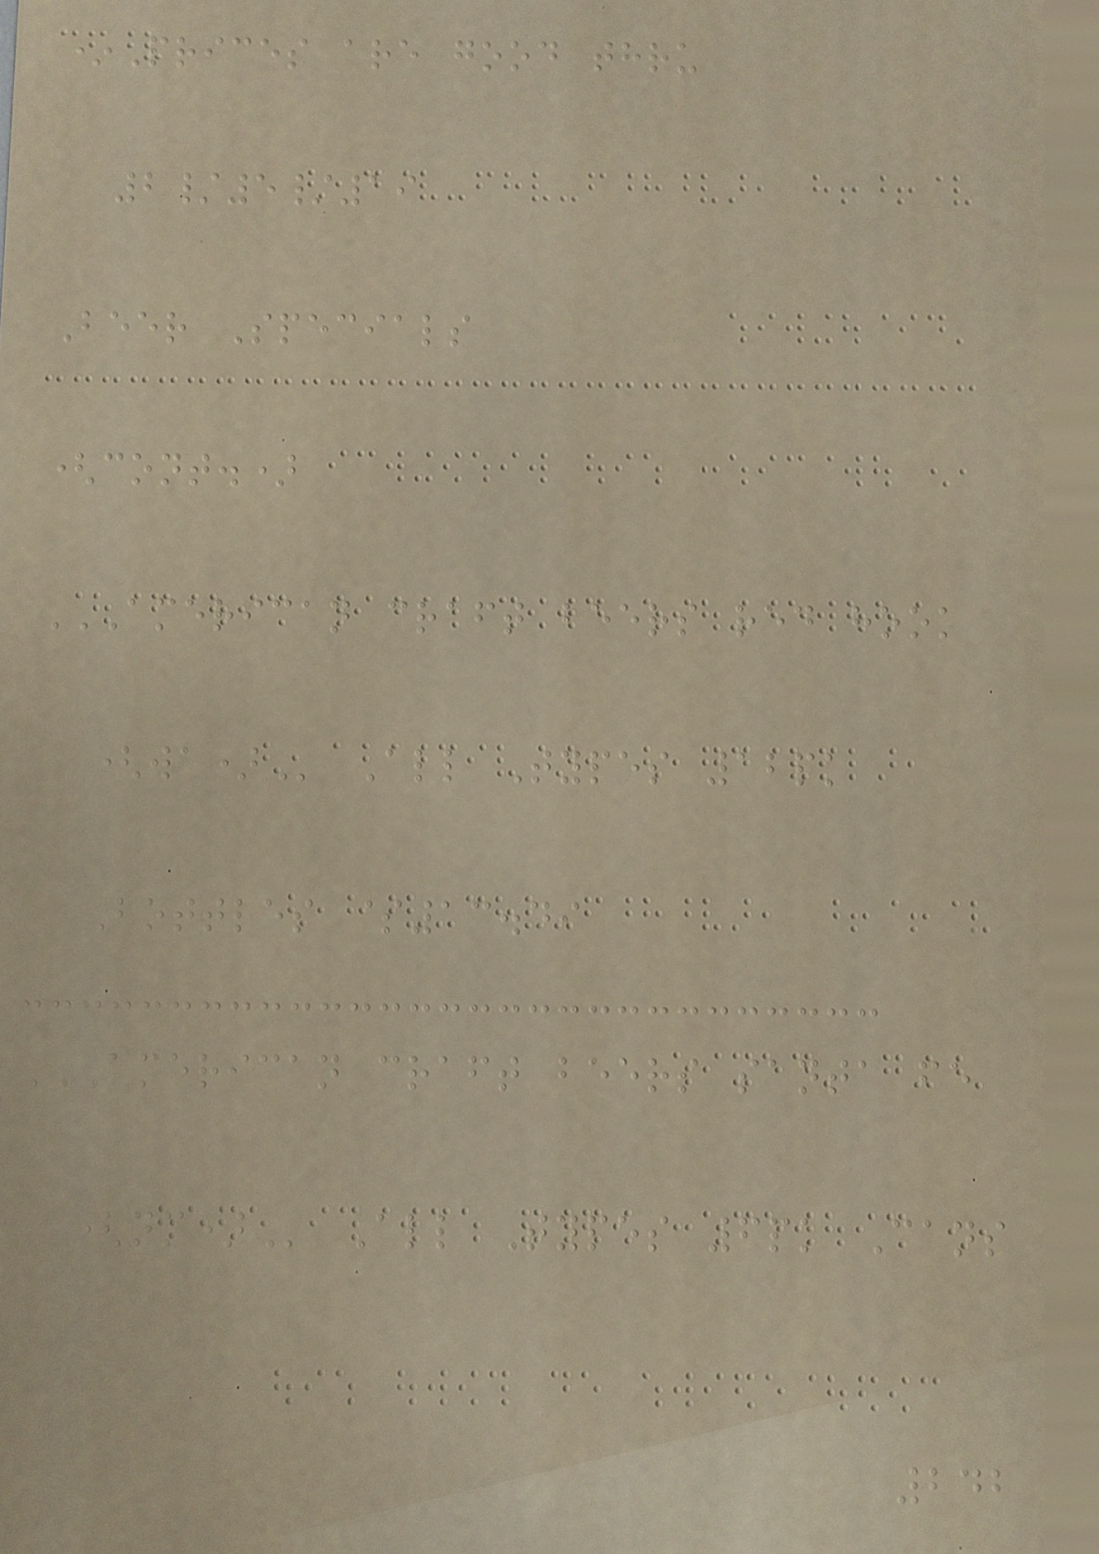*Prices are good thru
2/5/19
Beer Specials
(cont.)
AMERICAN CRAFT BEERS RED HOOK
(WA) All Types 12pk
Bottles $13.49
AMERICAN CRAFT BEERS SANTA FE
(NM) All Types 6pk Cans
242
